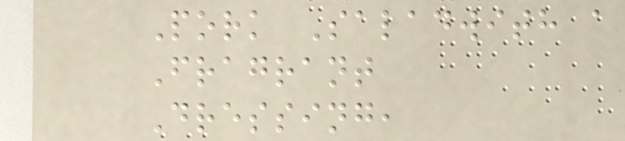Pork Saladwith a
Fragrant
Dressing,
